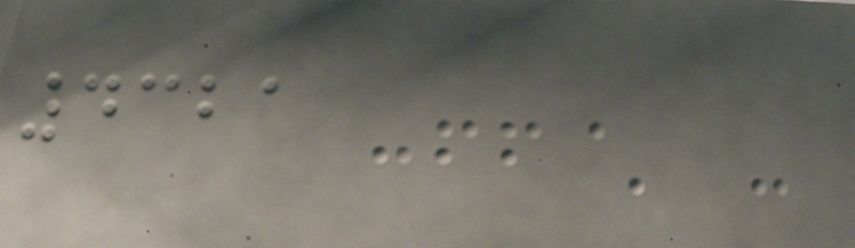4321
